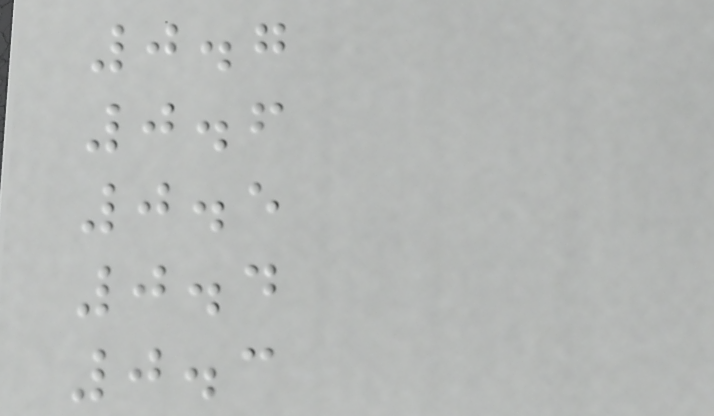0.7
0.6
0.5
0.4
0.3
